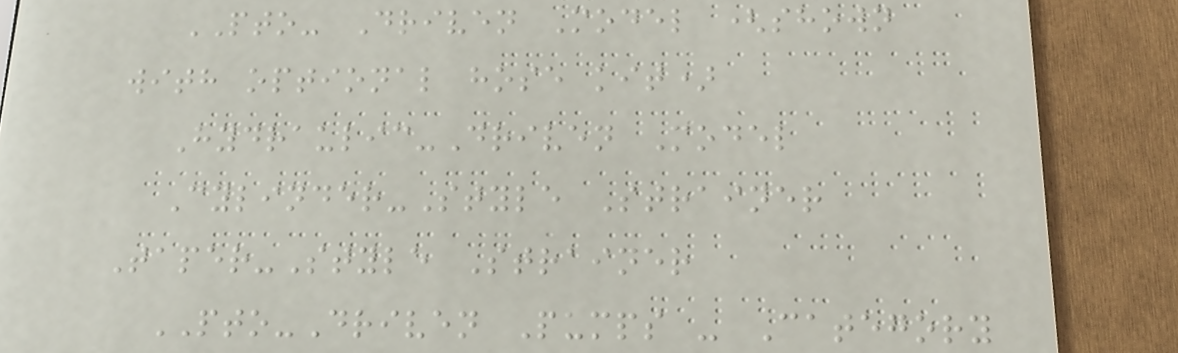PTO- Driven Model (shown
with optional hose kit)
Hydraulic-Driven Model
Cylinder-Style Strainer
Taper-Style Strainer
PTO-Driven Pumps - Category
